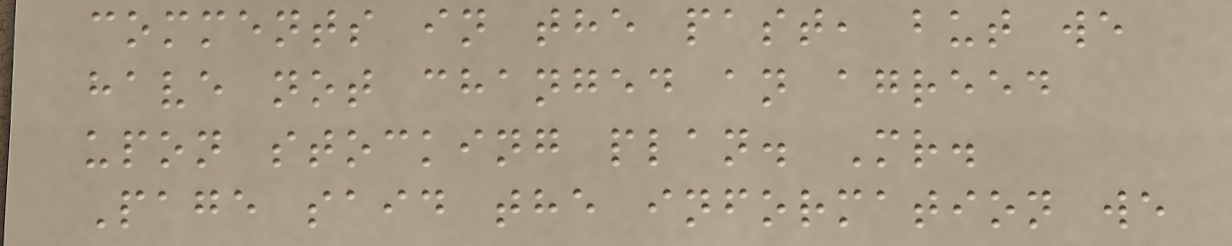comments in the past, but we
have not changed an agreed
upon stocking plan. Mr.
Page said the information we
